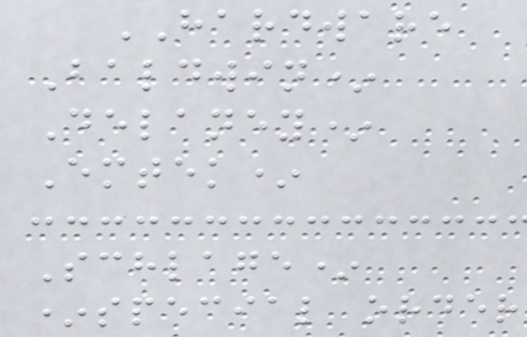HARDWARE
Baldwin*
Delaney*
Emtek*
Schlage*
*special order
